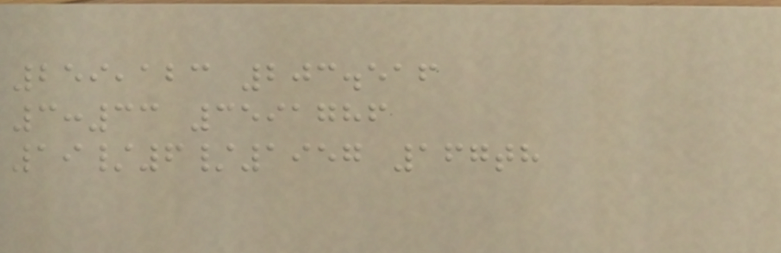259,123 203.516
3:33 3591786
19/6/1957 167th
